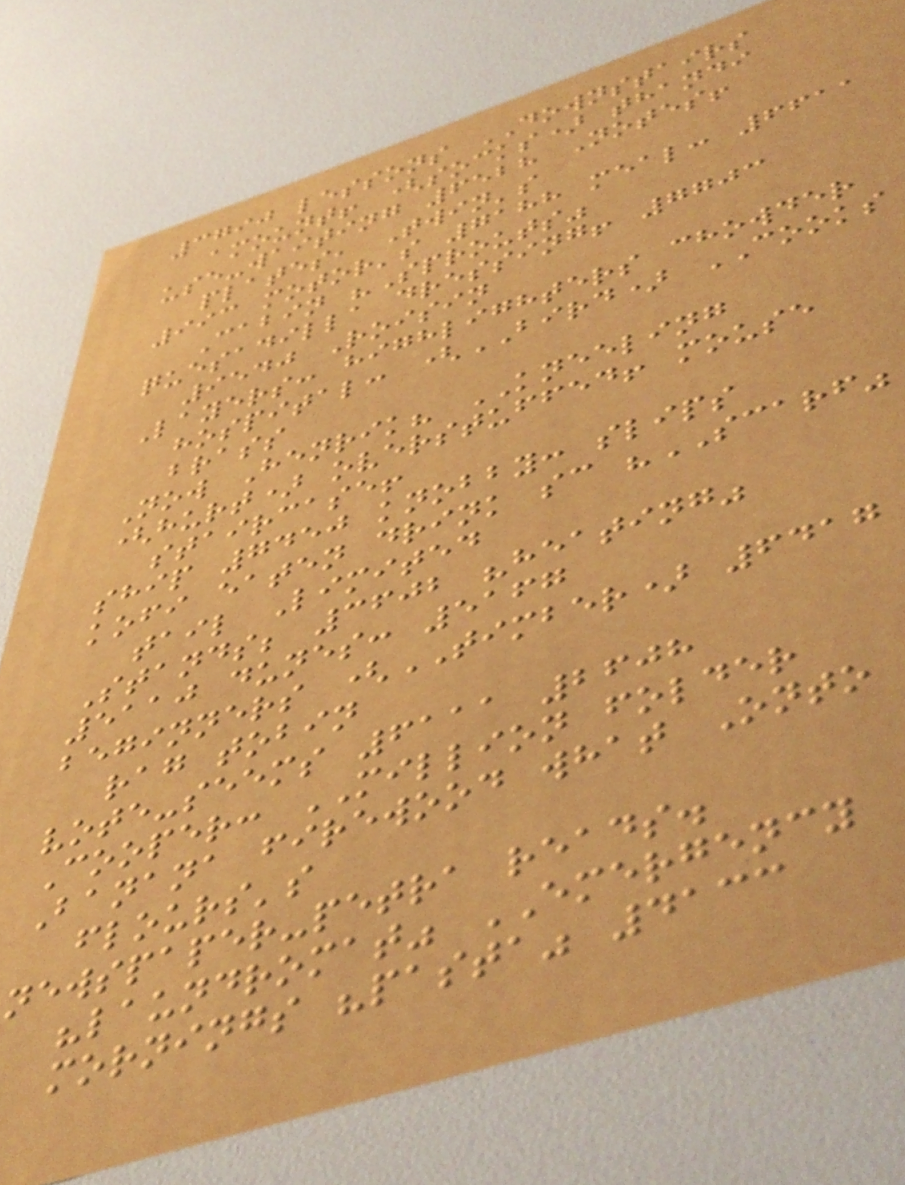3790 lessons DOWNSTAIRS
amount! (socks) thandi
use-waiting 6528 Notes!
plates, Twin's
993 motor's 7188 meal: 6611
Cabin "Sprouts"
quesadilla dressing! 7703
9540 Roisin
Layers: highlighters chowder
hospital: (BIRD) COOKS
brass
Now Henrik? KNEELING
(hurt) overstuffed! mouse
staircase!
ship 7450 knobby: slips
kofi eaten drink sc "SCARF"
tail Limited
Stands; 3602 "heating"
5110 dunes: 5167
beginners (TIMBER) 6417
rag tobin
vote-seems 6111 2608
Cooper: MILLION folder
Banana firewood what Onto
flours's
newspaper-petra reads.
"laundromat" EMERGENCY
mornings "pasta" 4133
